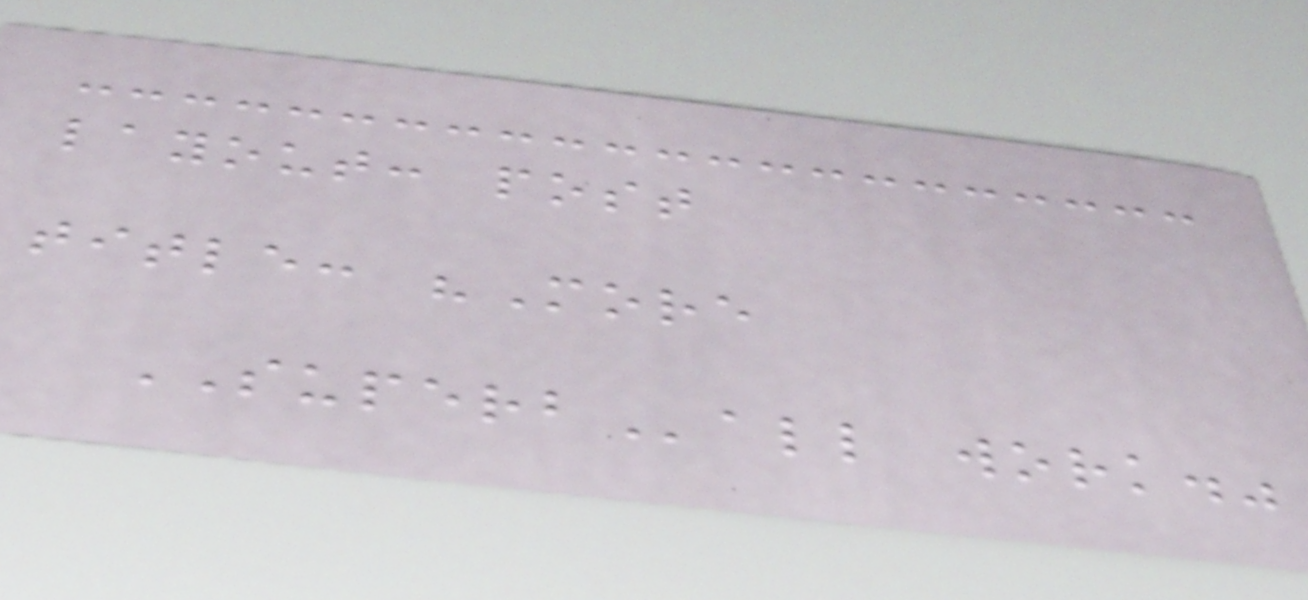layout: post
title: "More
SUPERBall work."
